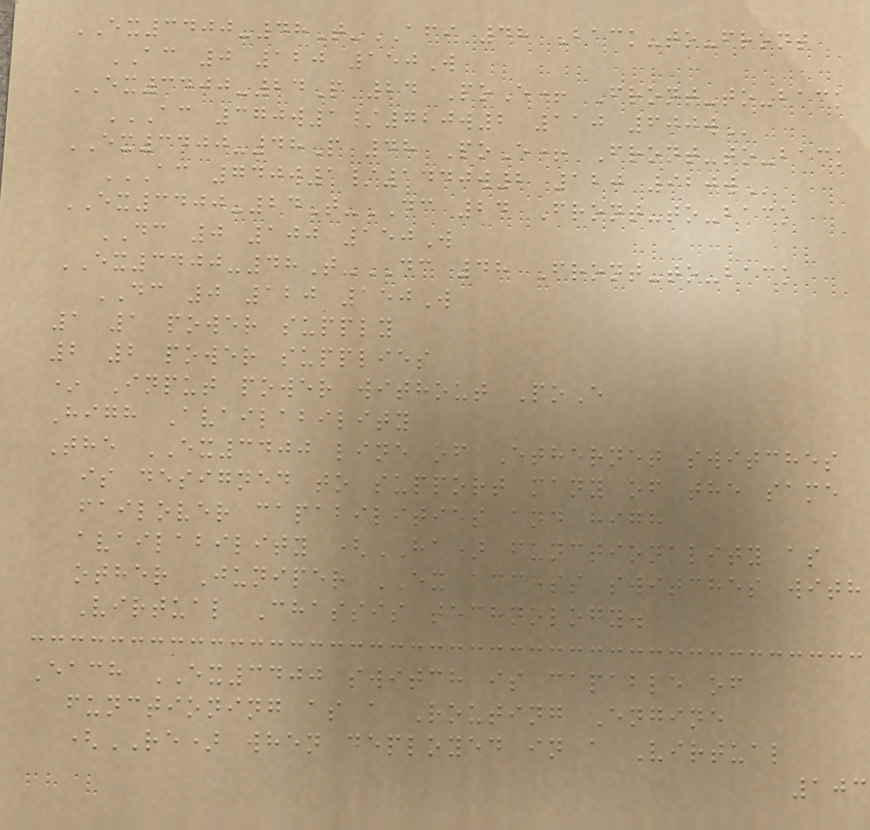EX3400-48T-AFI 48 Back-to-front
AC 0 120 150W
EX3400-24P 24 PoE+ Front-to-back
AC 370W1/720W2 110 600W
EX3400-48P 48 PoE+ Front-to-back
AC 740W1/1440W2 120 920W
EX3400-24T-DC 24 Front-to-back
DC 0 100 150W
EX3400-48T-DC 48 Front-to-back
DC 0 120 150W
1 1 power supply
2 2 power supplies
* Input power without PoE
High Availability
The EX3400 line of Ethernet switches
is designed to support many of the same
failover capabilities and high
availability (HA) functionality as
other Juniper EX access switches with
Virtual Chassis technology.
Each EX3400 switch is capable of
functioning as a Routing Engine
(RE) when deployed in a Virtual
103
